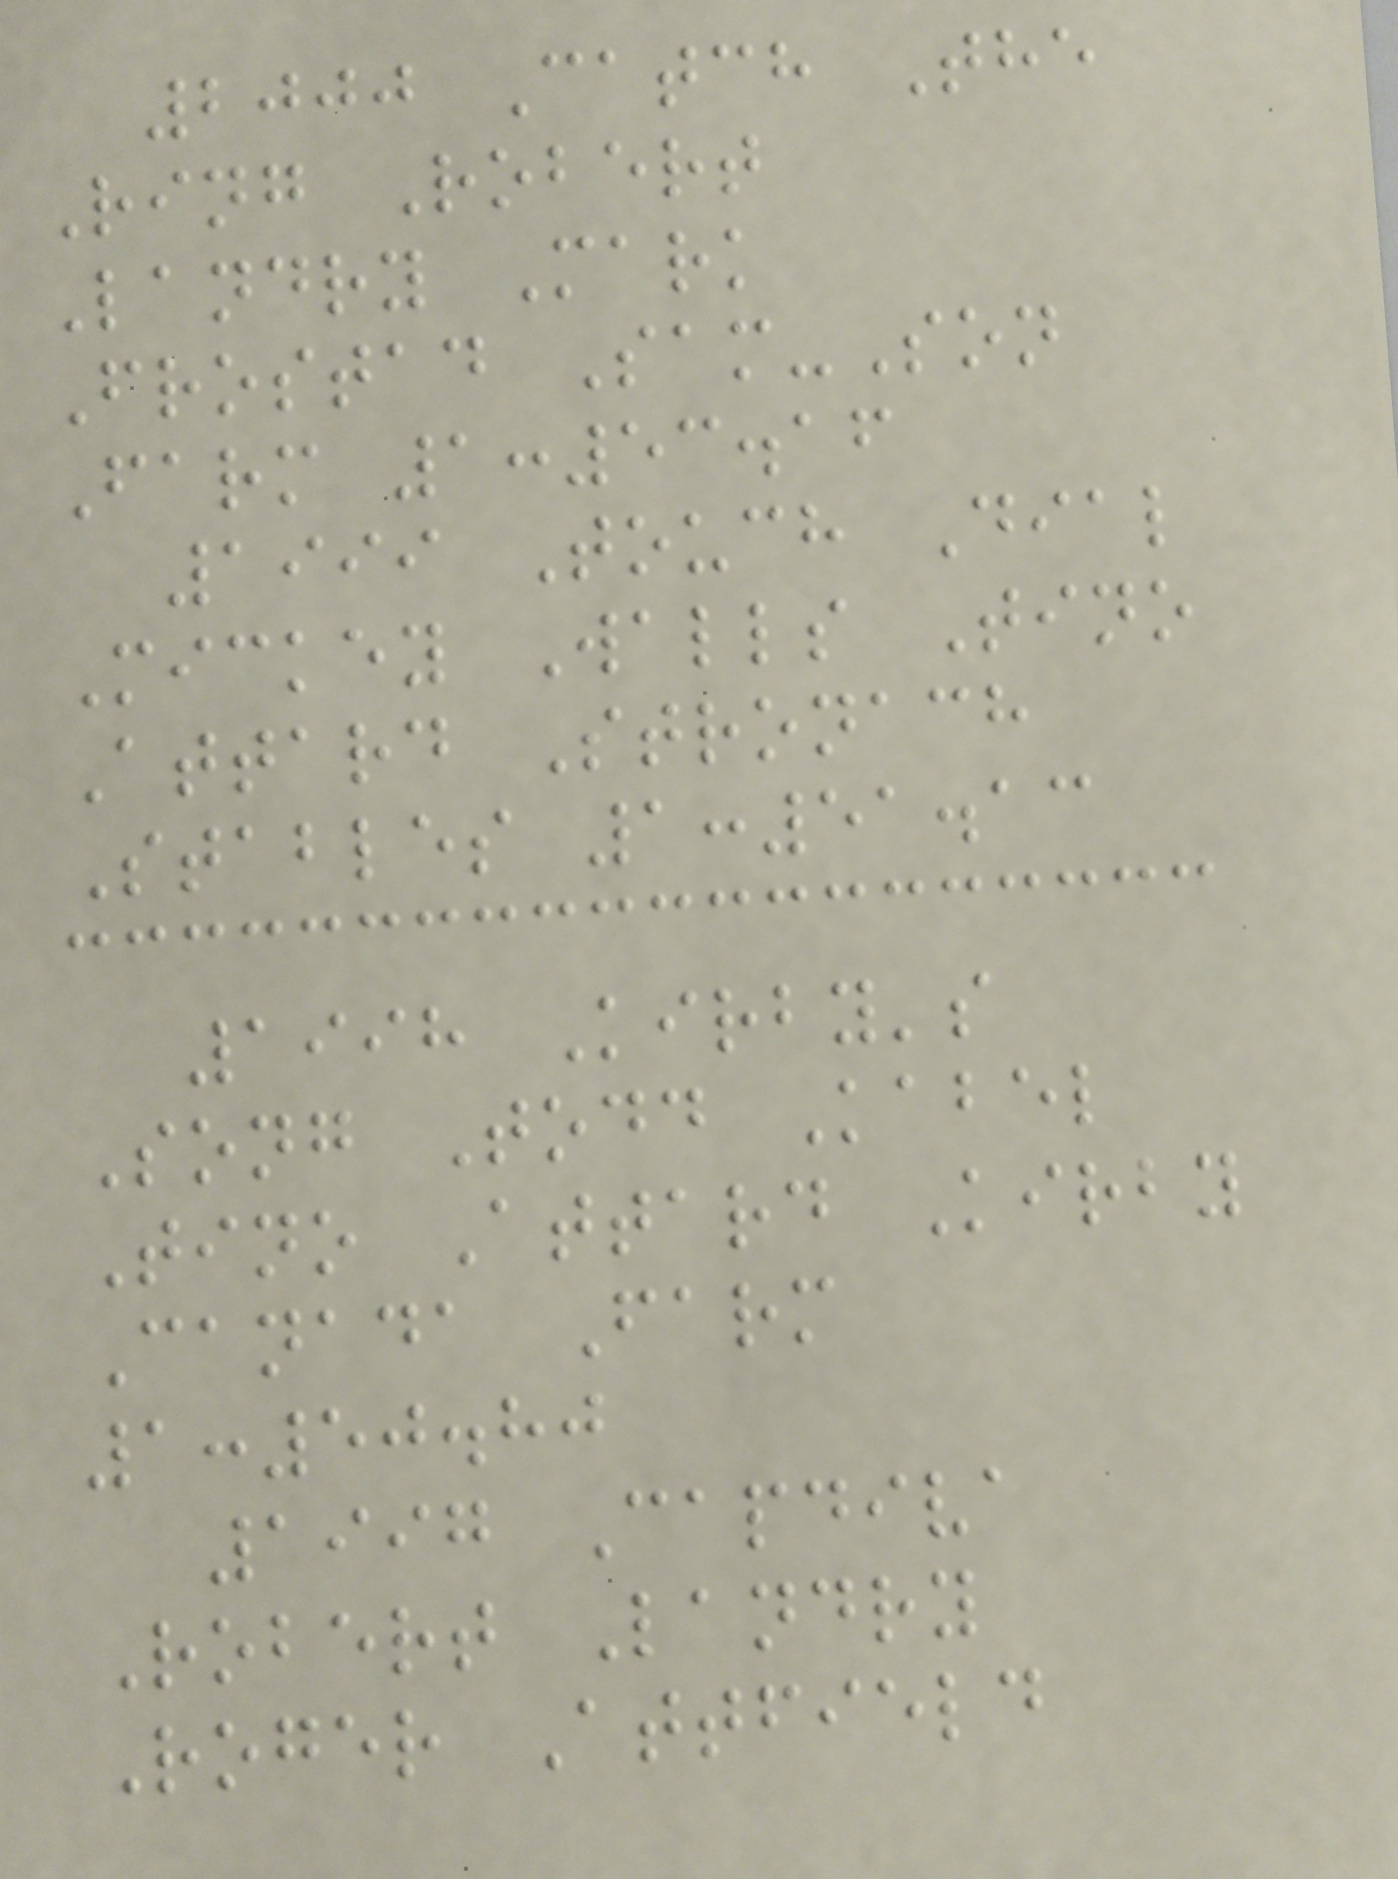2000 Catch The
Ring Robert
Landry Mark
Frostad Sam-Son
Farm 1:53.16
1999 Touch Dial
Mickey Walls Tino
Attard Stronach
Stables 1:51.13
1998 Kirby's
Song Todd Kabel
Tino Attard Kirby
Canada Farm
1:50.80
1997 Capdiva
Robert Landry
Roger Attfield
